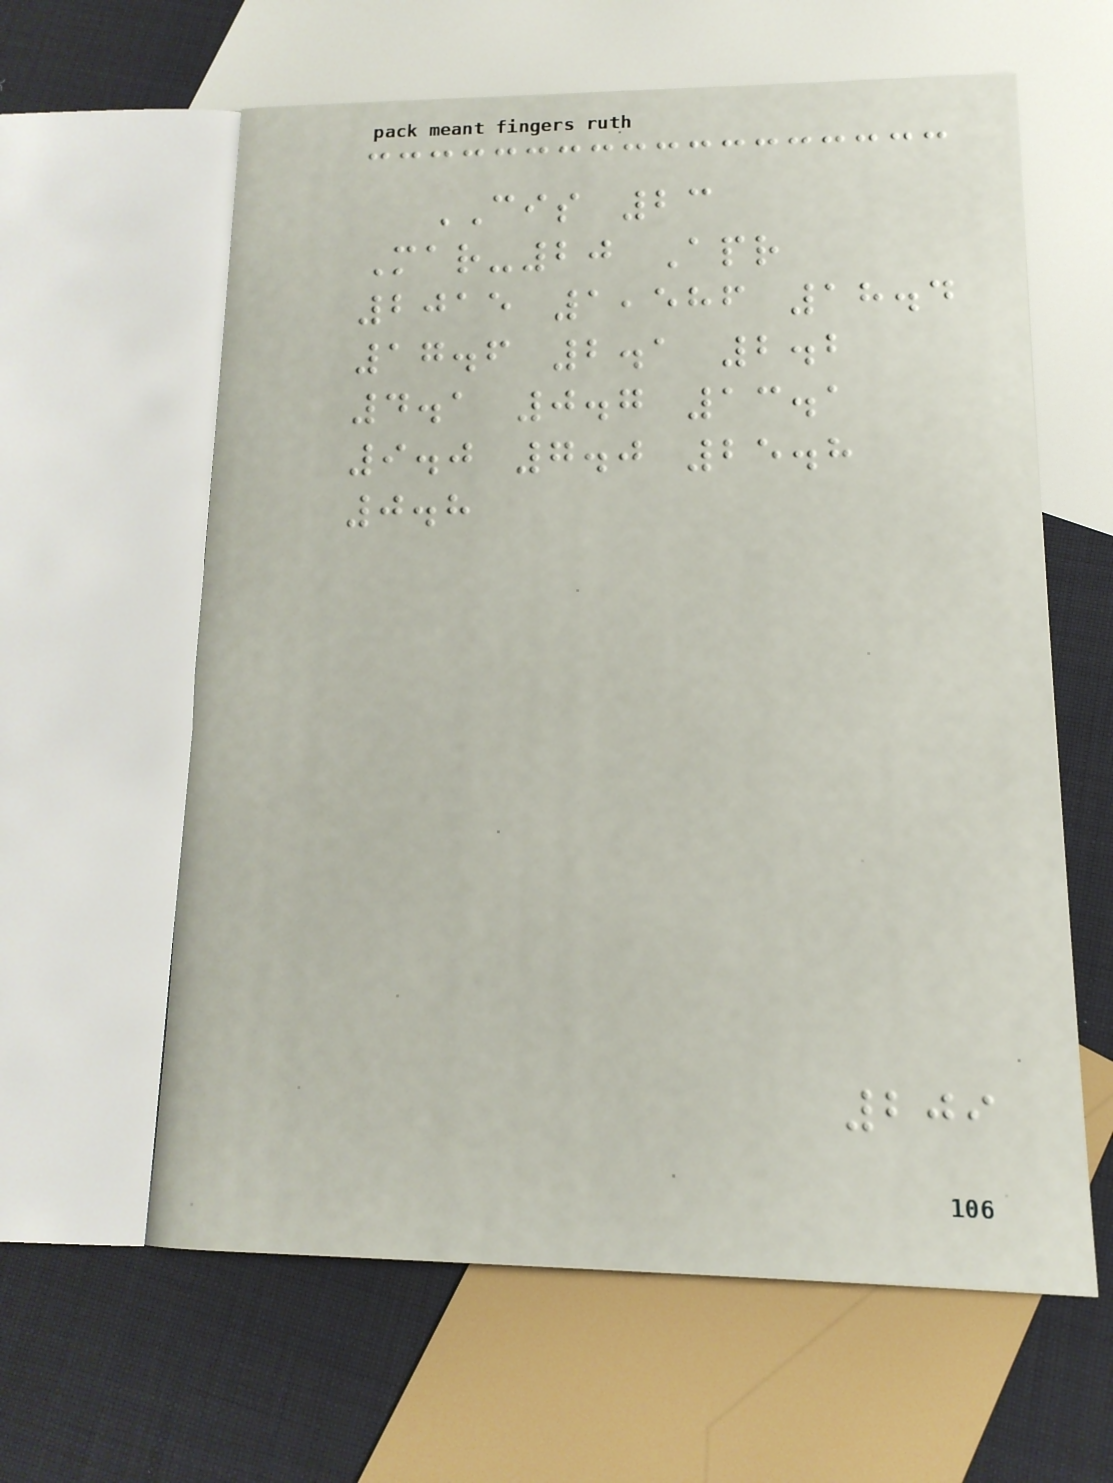CIS 23
Mar-20 Apr
2015 1,586 18.4
17.6 2.1 2.2
4.1 0.7 13.1
9.0 7.0 25.8
0.8
209
